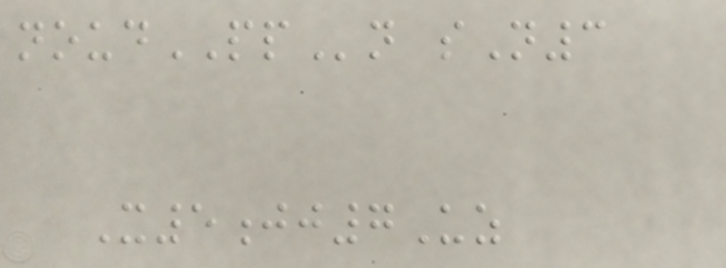noudPPn sN3
X5jj7Uz
